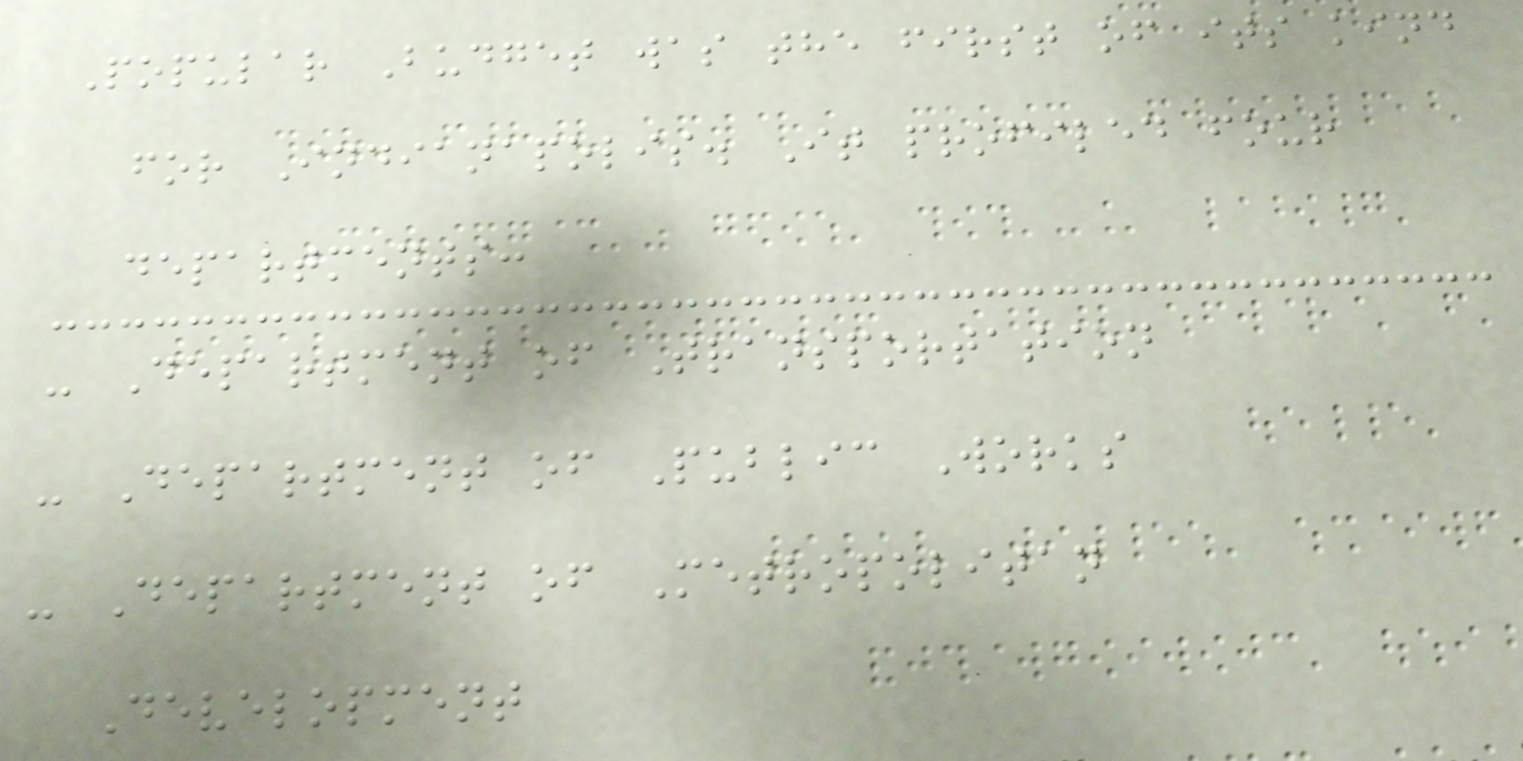Popular Budget was the first of its kind
for Indianapolis. It profiled four
departments:
- Department of Transportation
- Department of Public Works
- Department of Metropolitan
Development
